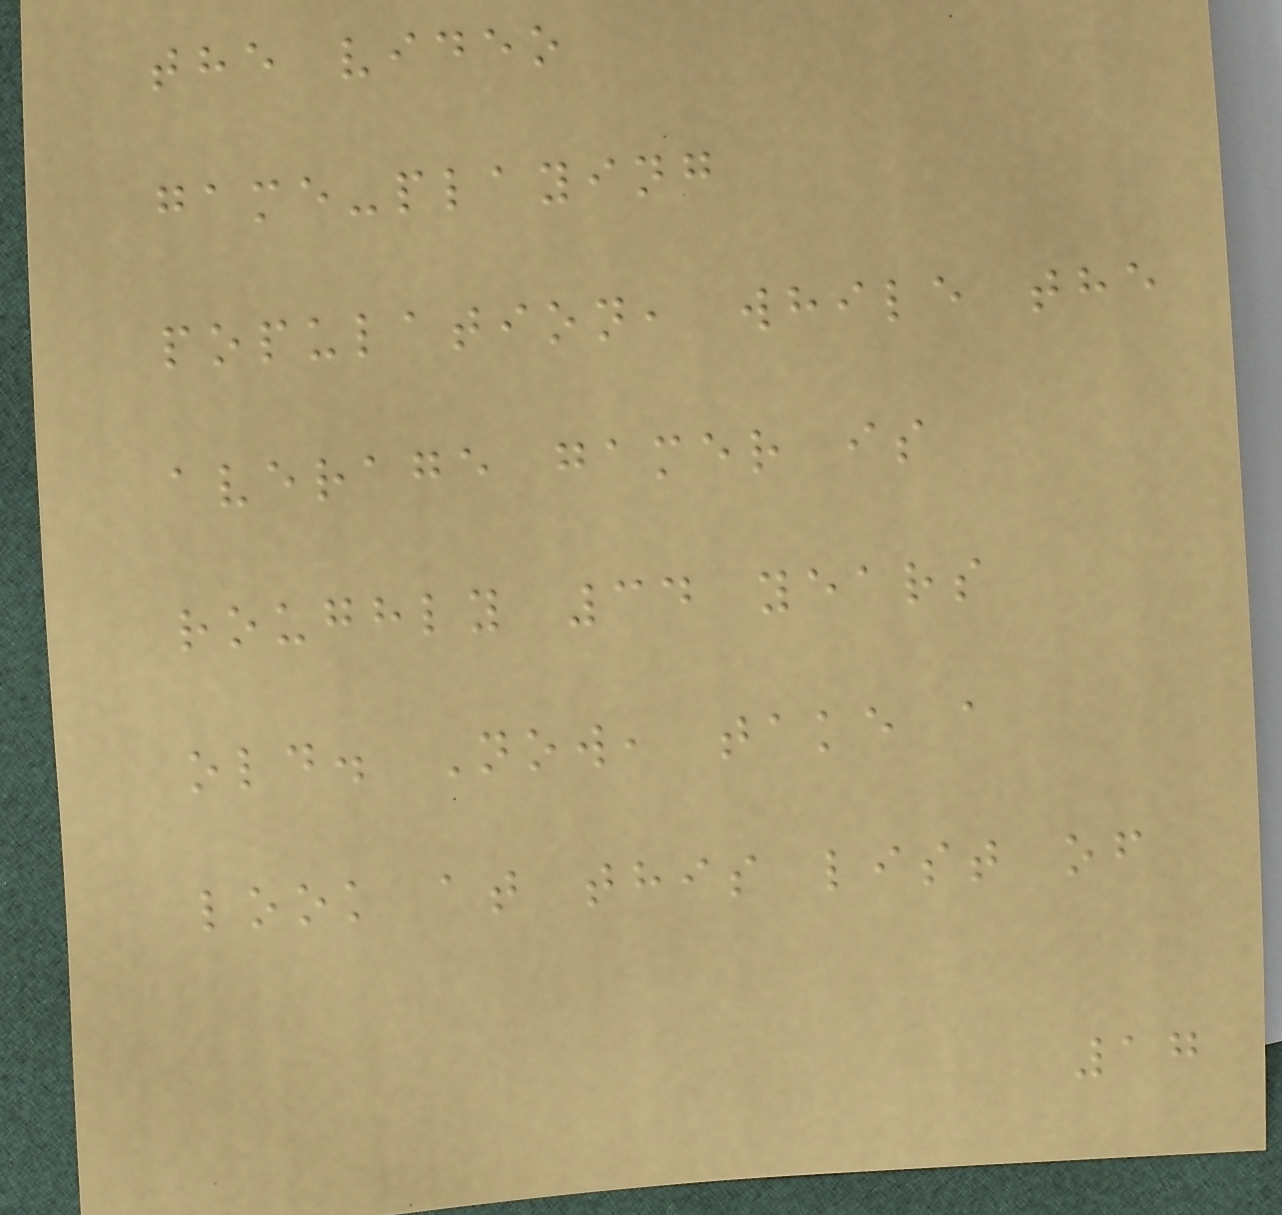the video
game-playing
population, while the
average gamer is
roughly 34 years
old. Now, take a
look at this list of
17
